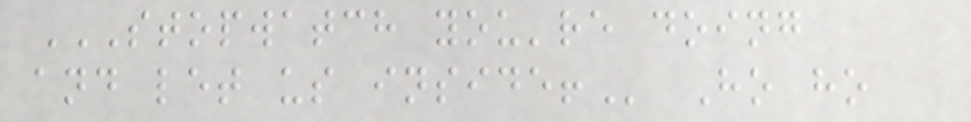STOPWATCH YOU'RE DOING
AND LET US INSIDE! Ho ho
